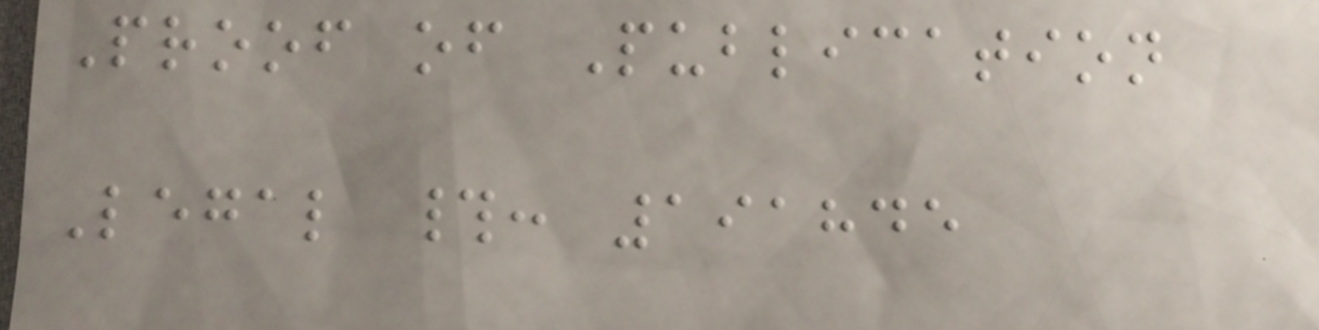Proof of Publication
Legal #: 191845
